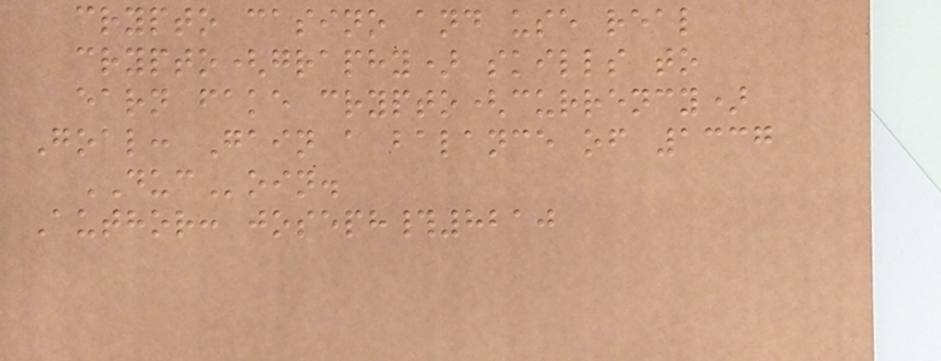crypto casino and use real
crypto(graphy) skills to
earn fake crypto(currency)
Goal: Gain a balance of 1337
DUCoin.
Author: joseph#8210
